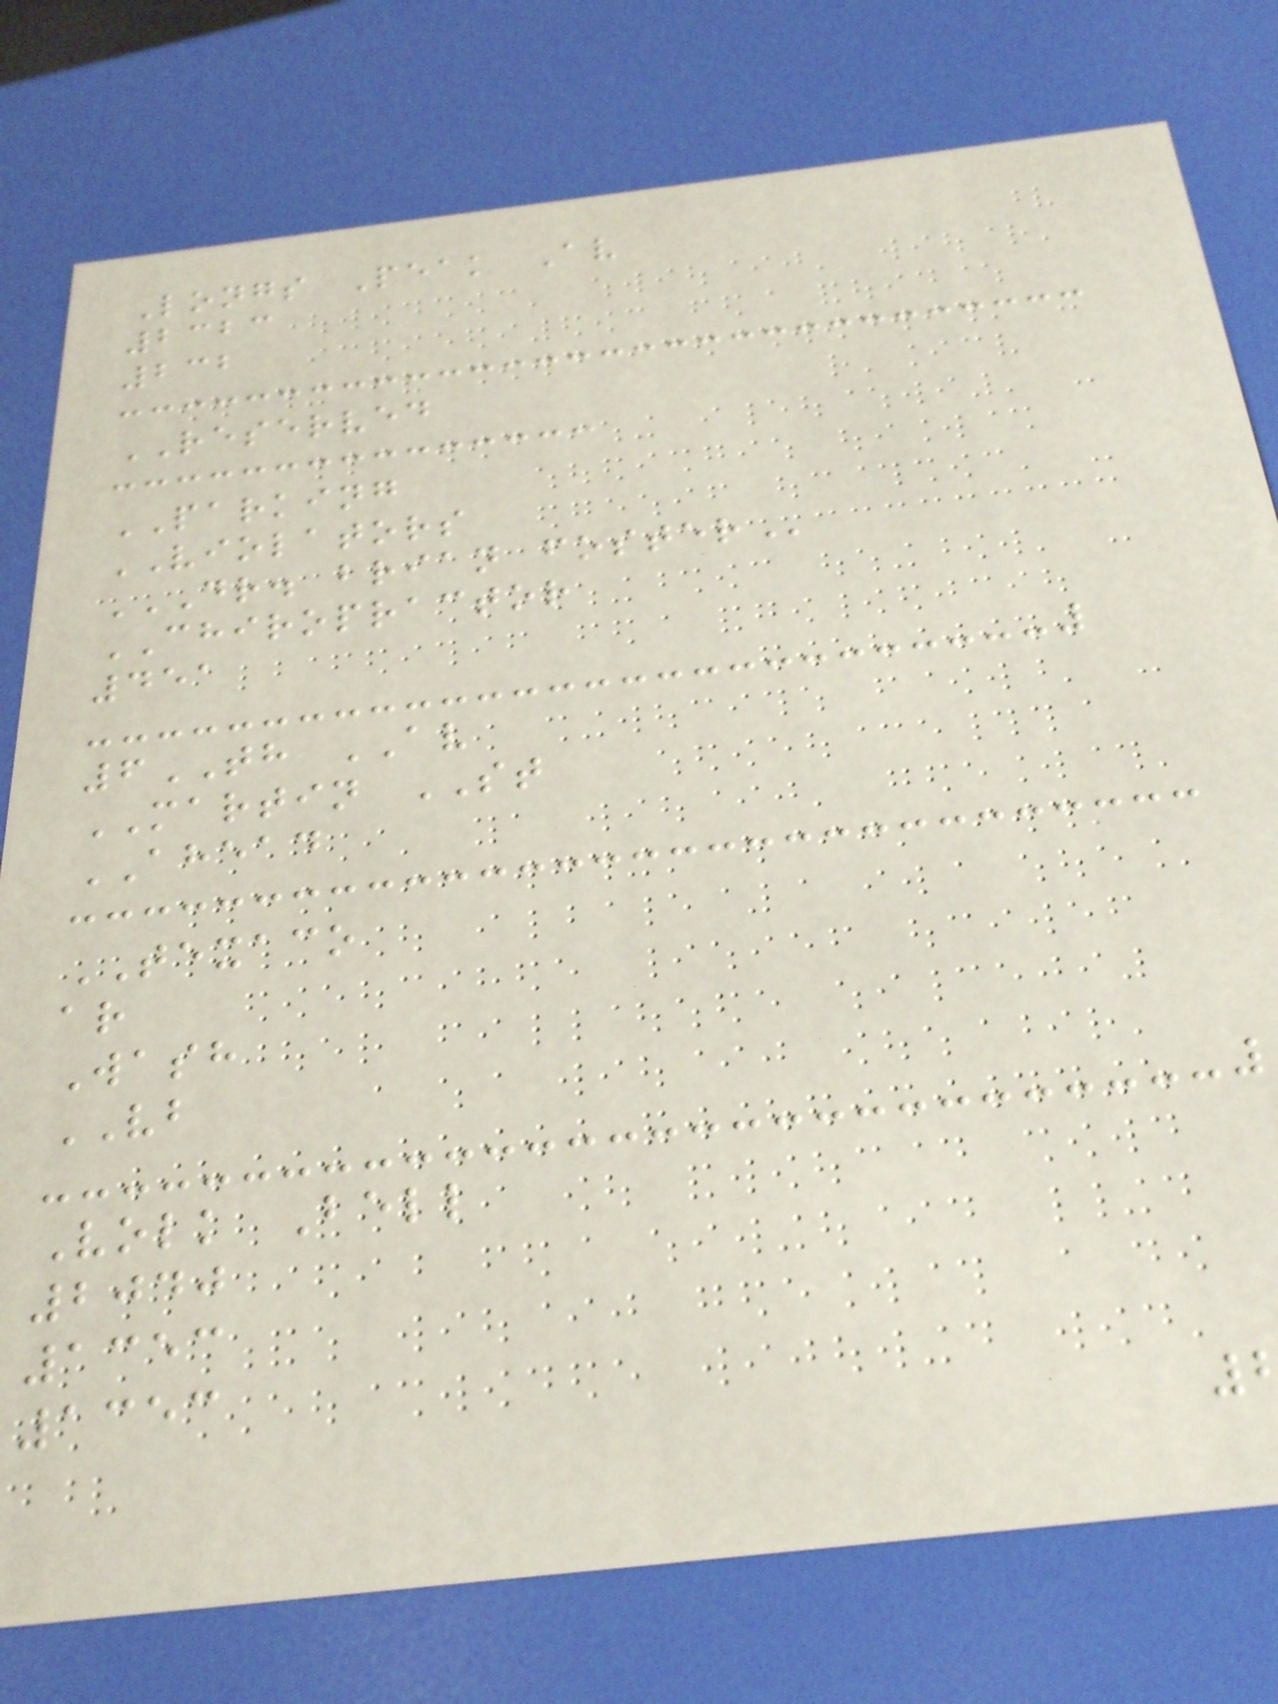Longs Peak Av
2323
232
RESERVED
PARKING
VIOLATORS
DR. BRIAN FOSTER
CHIROPRACTOR
451
6TH AV
MARTIN ST
AHEAD
TEXACO
ar
Wash
VB
Volk Bell
2040
1353
1353
